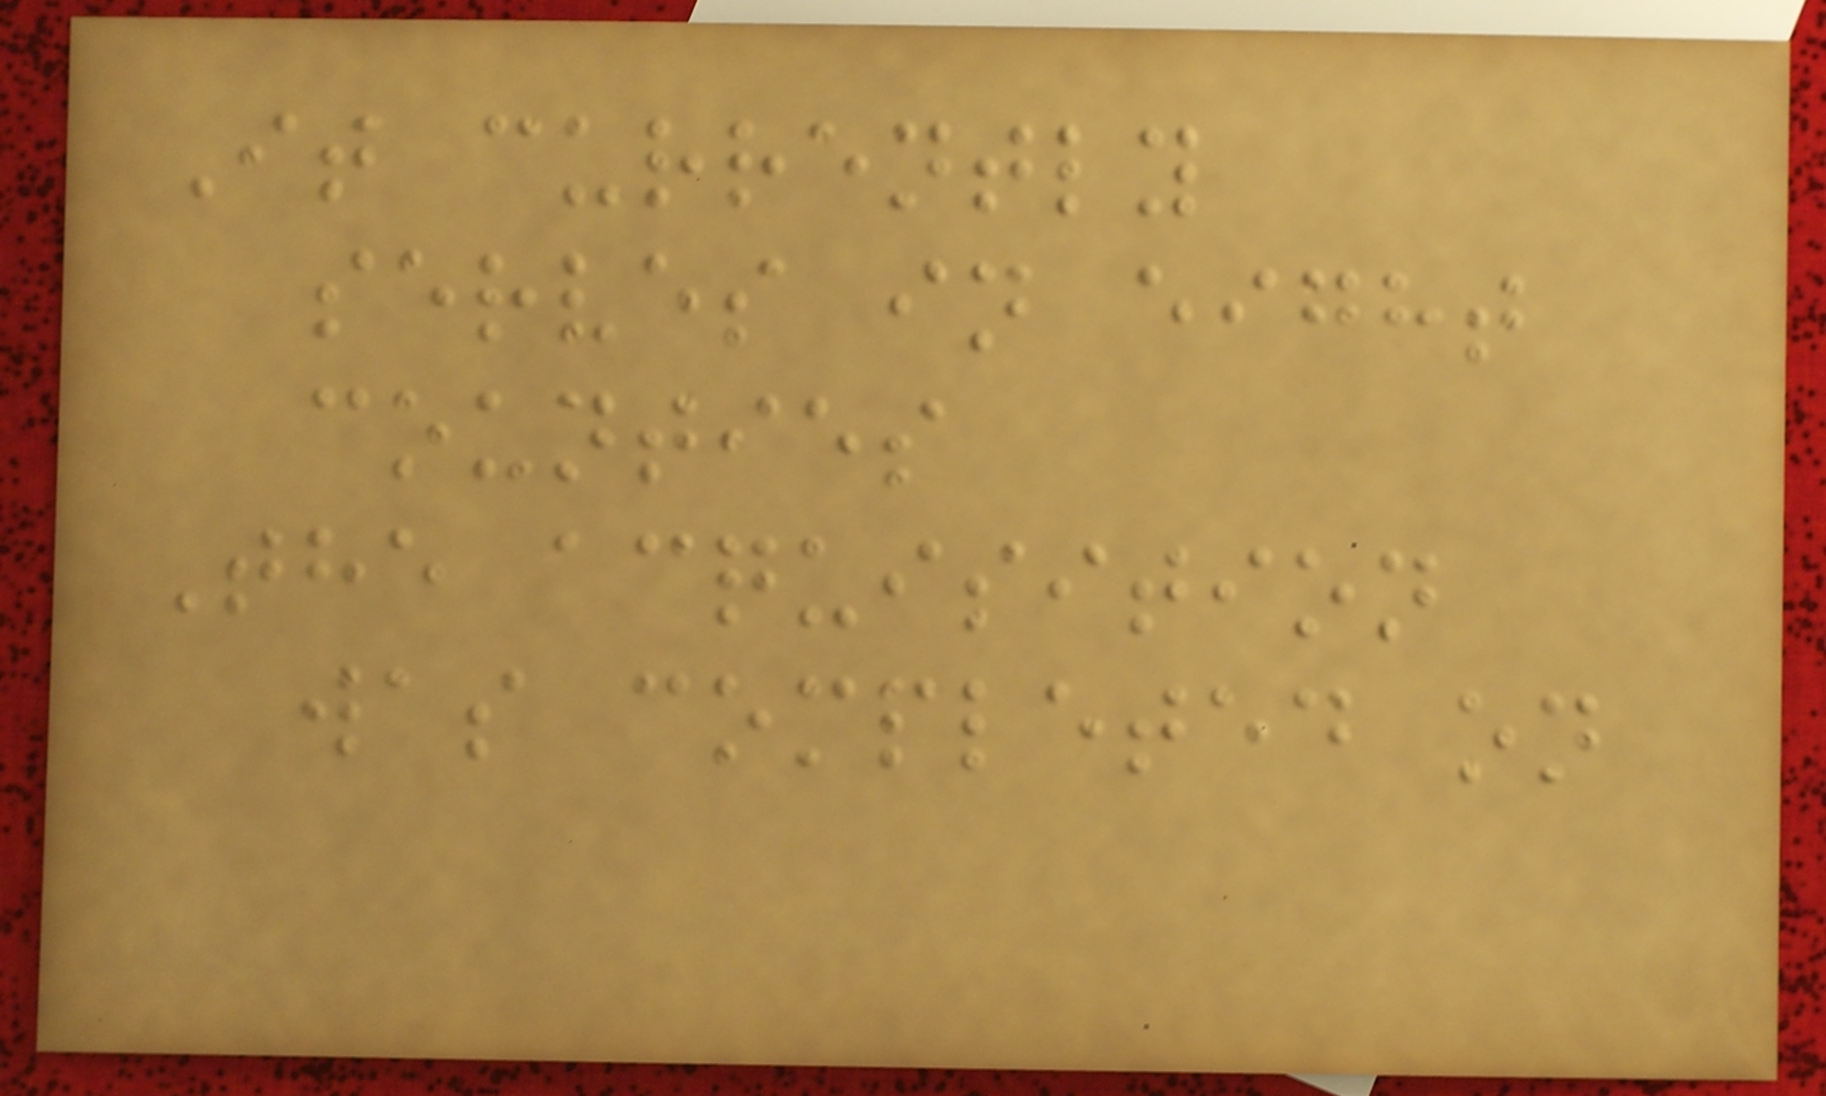It currently
serves in eight
counties
The acquisition
was completed on
